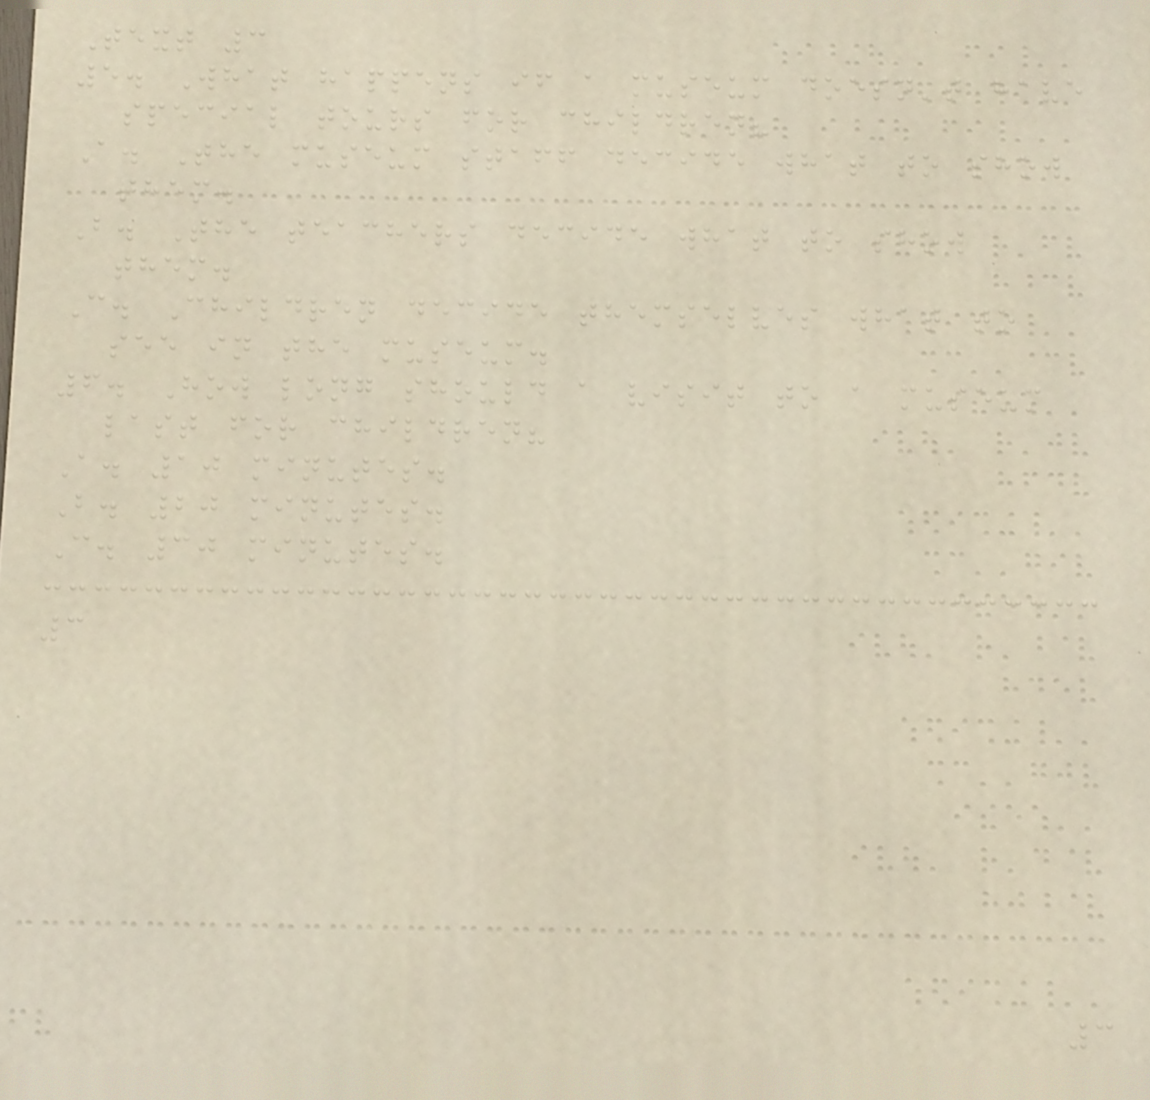Text 3
5. What happens if a museum doesn't have
special tours for children?
A. The museum staff decide what to show
them.
B. The teachers decide what to show
them.
C. Children decide themselves what to
see in the museum.
6. How long should a visit to a museum
last for children?
A. 10 minutes.
B. 20 minutes.
C. 30 minutes.
3
3
